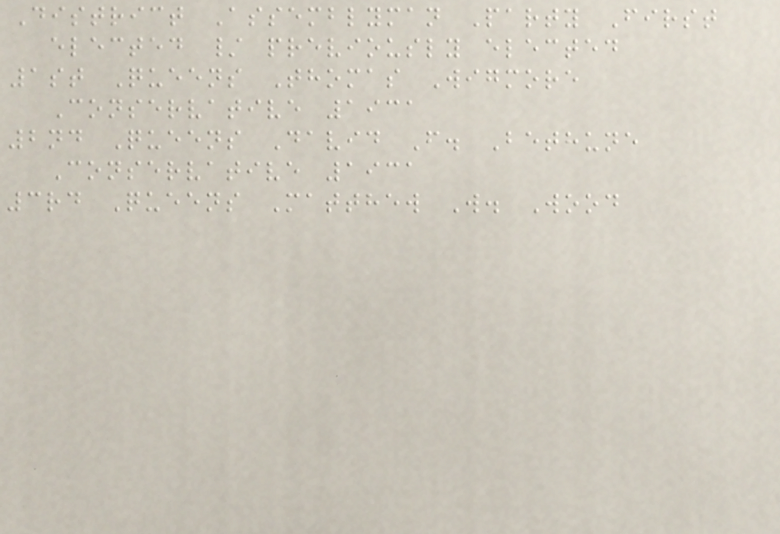District Assemblyman Party First
elected / previously elected
1st Queens Thomas Wigmore
Conservative 1931
2nd Queens David F. Bethune
Conservative 1931
3rd Queens Matthew W. Wood
